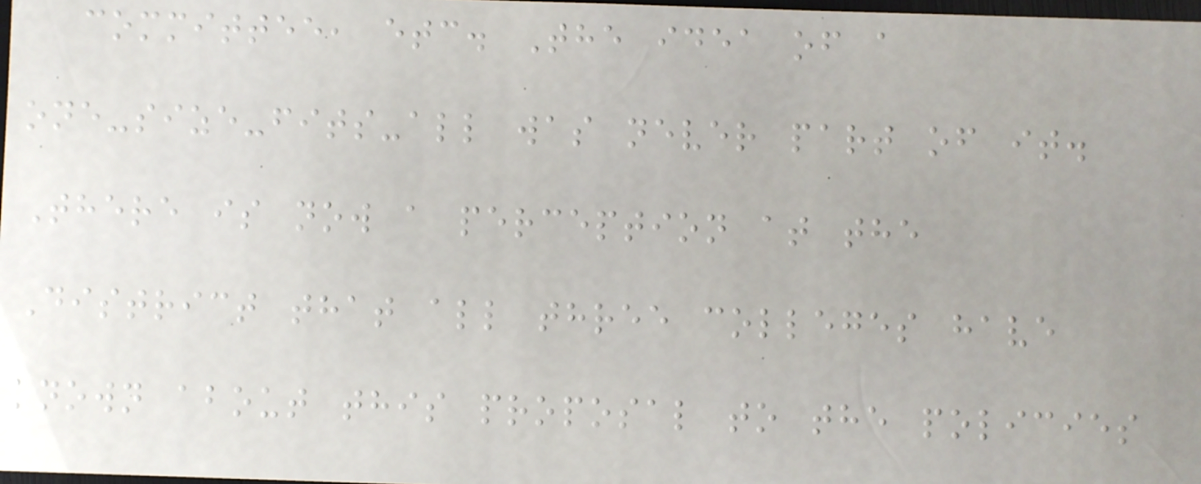committee, etc. The idea of a
one-size-fits-all was never part of it.
There is now a perception at the
District that all three colleges have
known about this proposal to the policies
